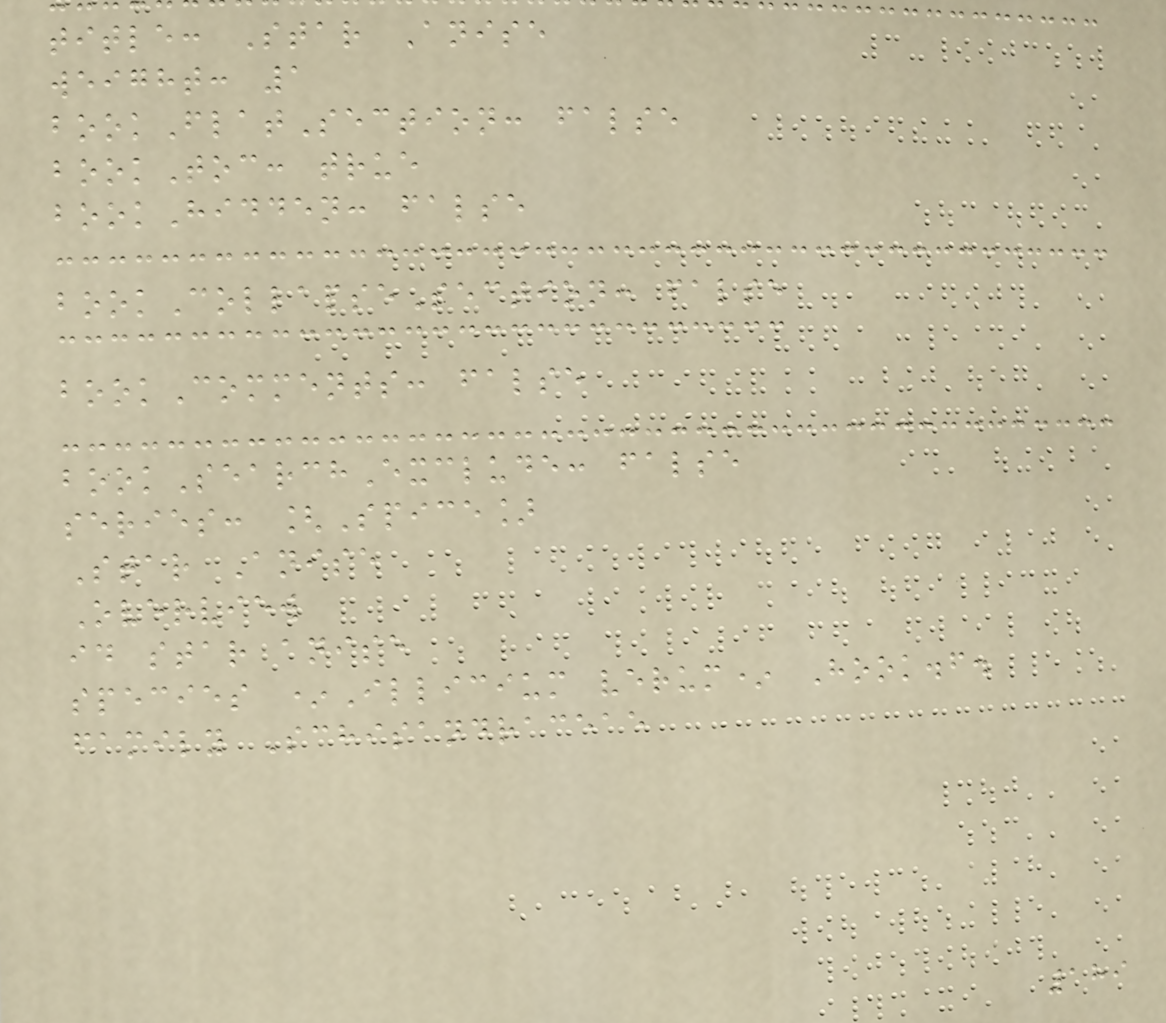title: Star Anise
weight: 1
bookFlatSection: false
bookToc: true
bookHidden: false
bookCollapseSection: false
bookComments: false
bookSearchExclude: false
series: [Spice]
Star Anise
Overview
id star anise
species *Illicium verum* Hook.f.
family Schisandraceae
189
